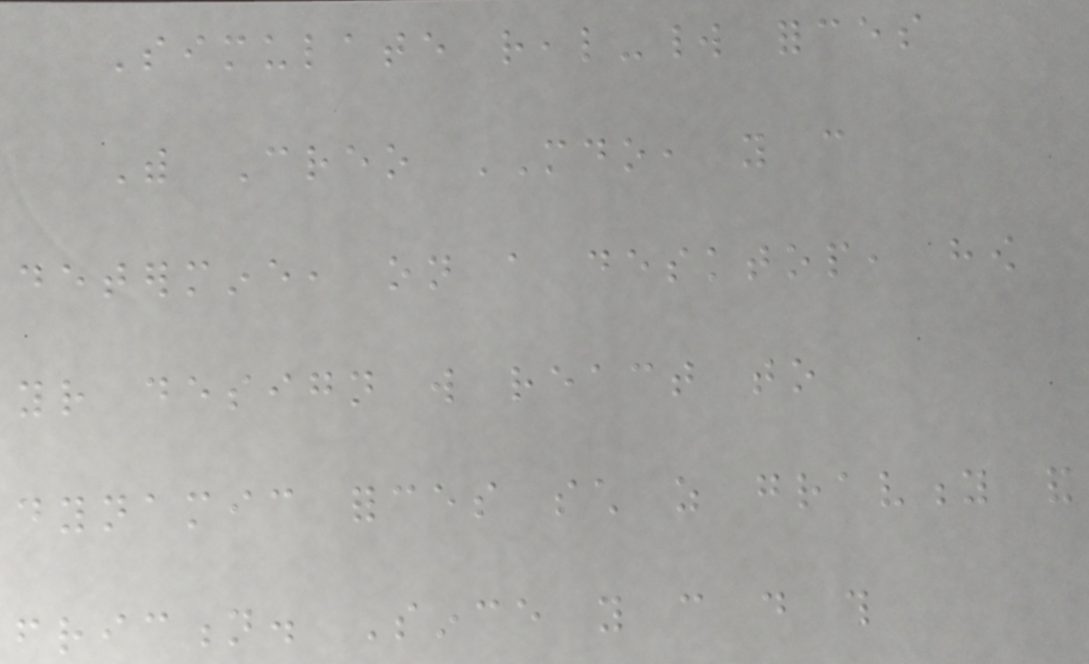Simulate real-world forces
With Creo MDO, you can
determine, on a desktop, how
your design will react to
dynamic forces such as gravity and
friction. Since you can do this
